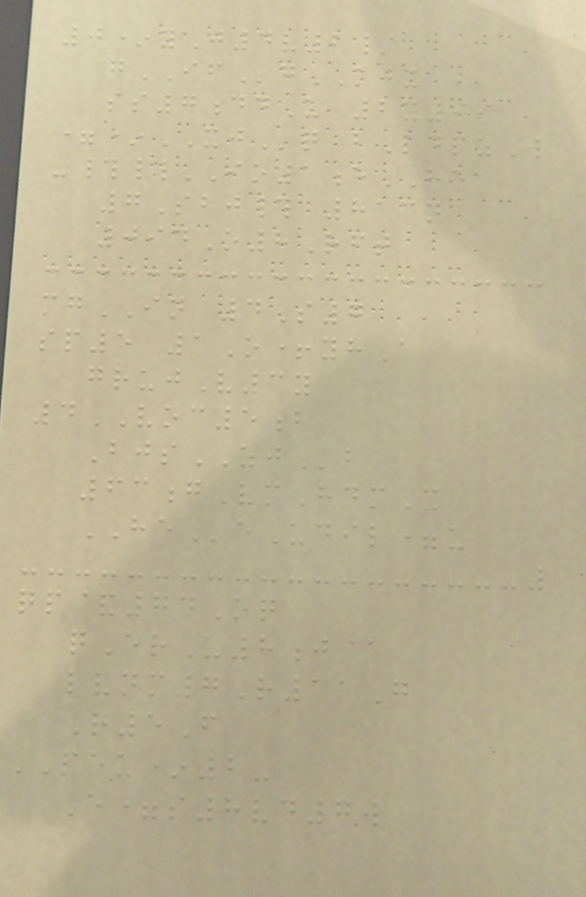0*yJ4v2/
gIFgKJX
ss7ddU 2x99
=*XJq bLdpzW
-##IO1eHE
7Sbj# 813n
094O8Rft
mgIN 4S7
sp5 1O+yhA
grujV3y
4VOC5b
BjsZJb
63gVmHdmX
HEeUdil=u
qp&74Oq
qErU8j@
lvnm7R11G
R5F
PEU*2-
E=s8vd7w
